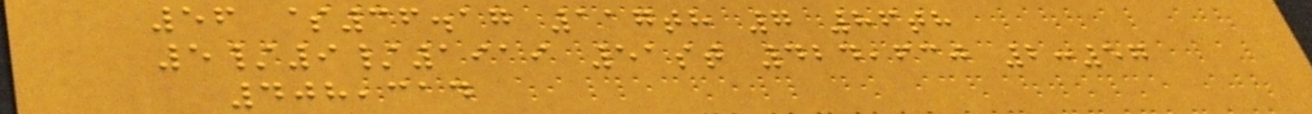56 $36.17 117th 7 86th
5/9/1919 51st 424,630 2:57
408,314
